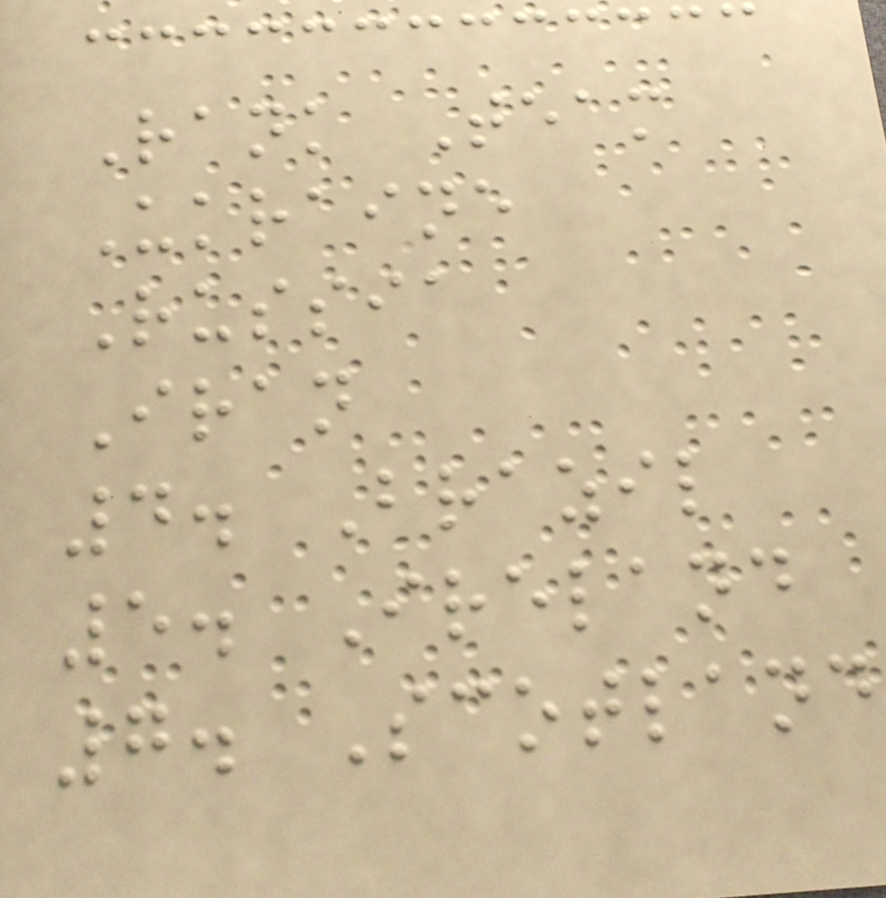Rank Team
Ukraine
Russia
Iran
4. Brazil
5. Ireland
7. Scotland
